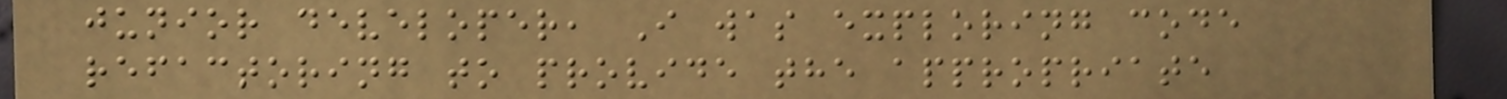junior developer, I was exploring code
refactoring to provide the appropriate
